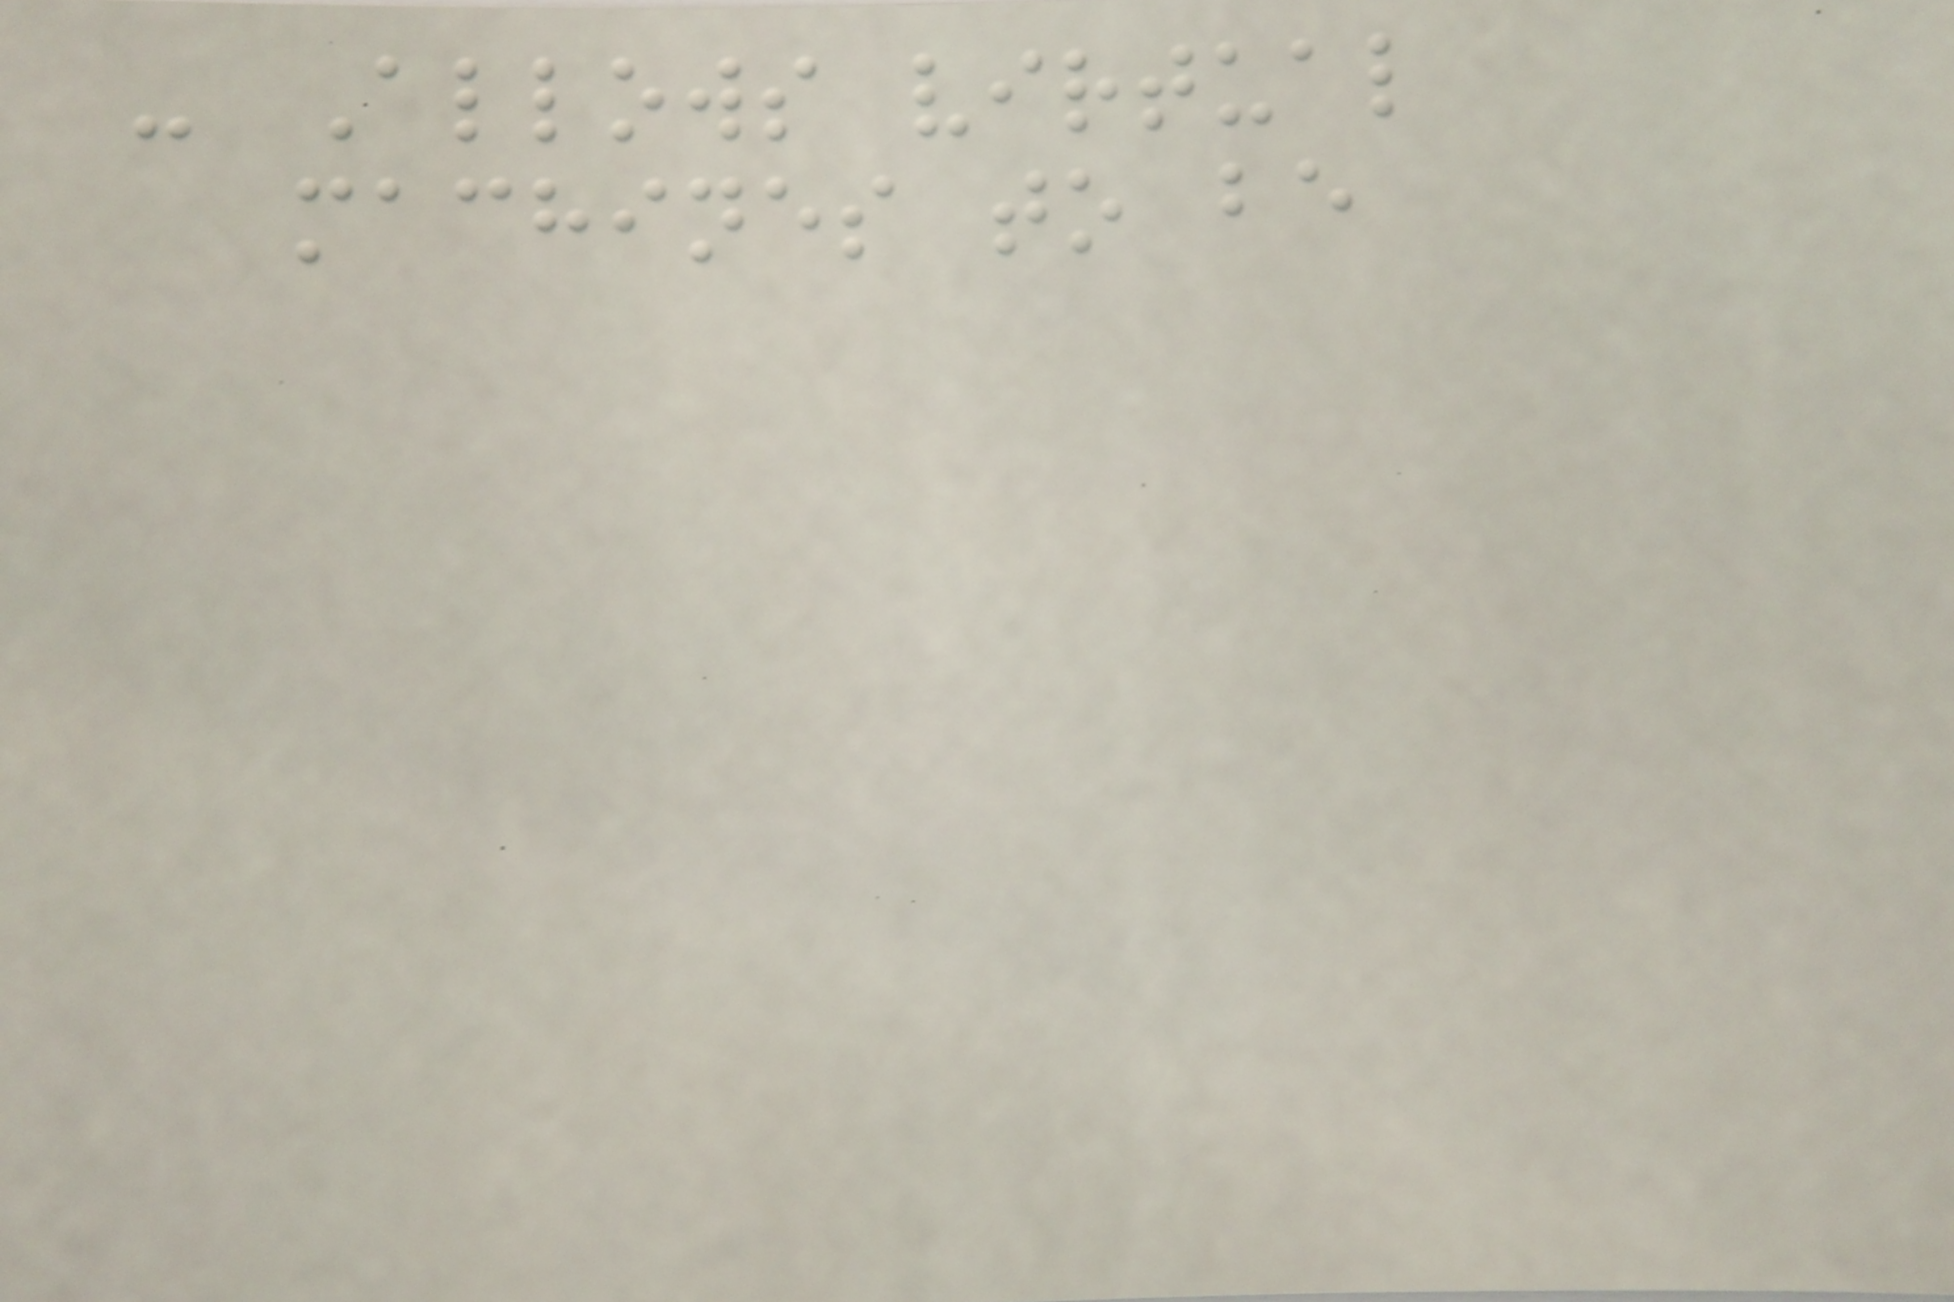- Allows virtual
machines to be
